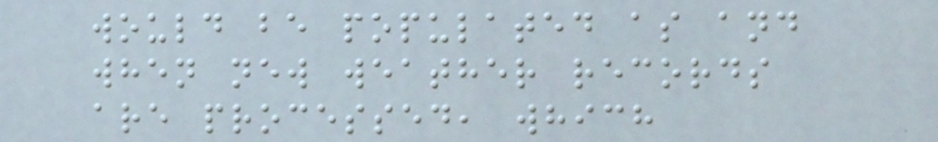would be populated as and
when new weather records
are processed, which
